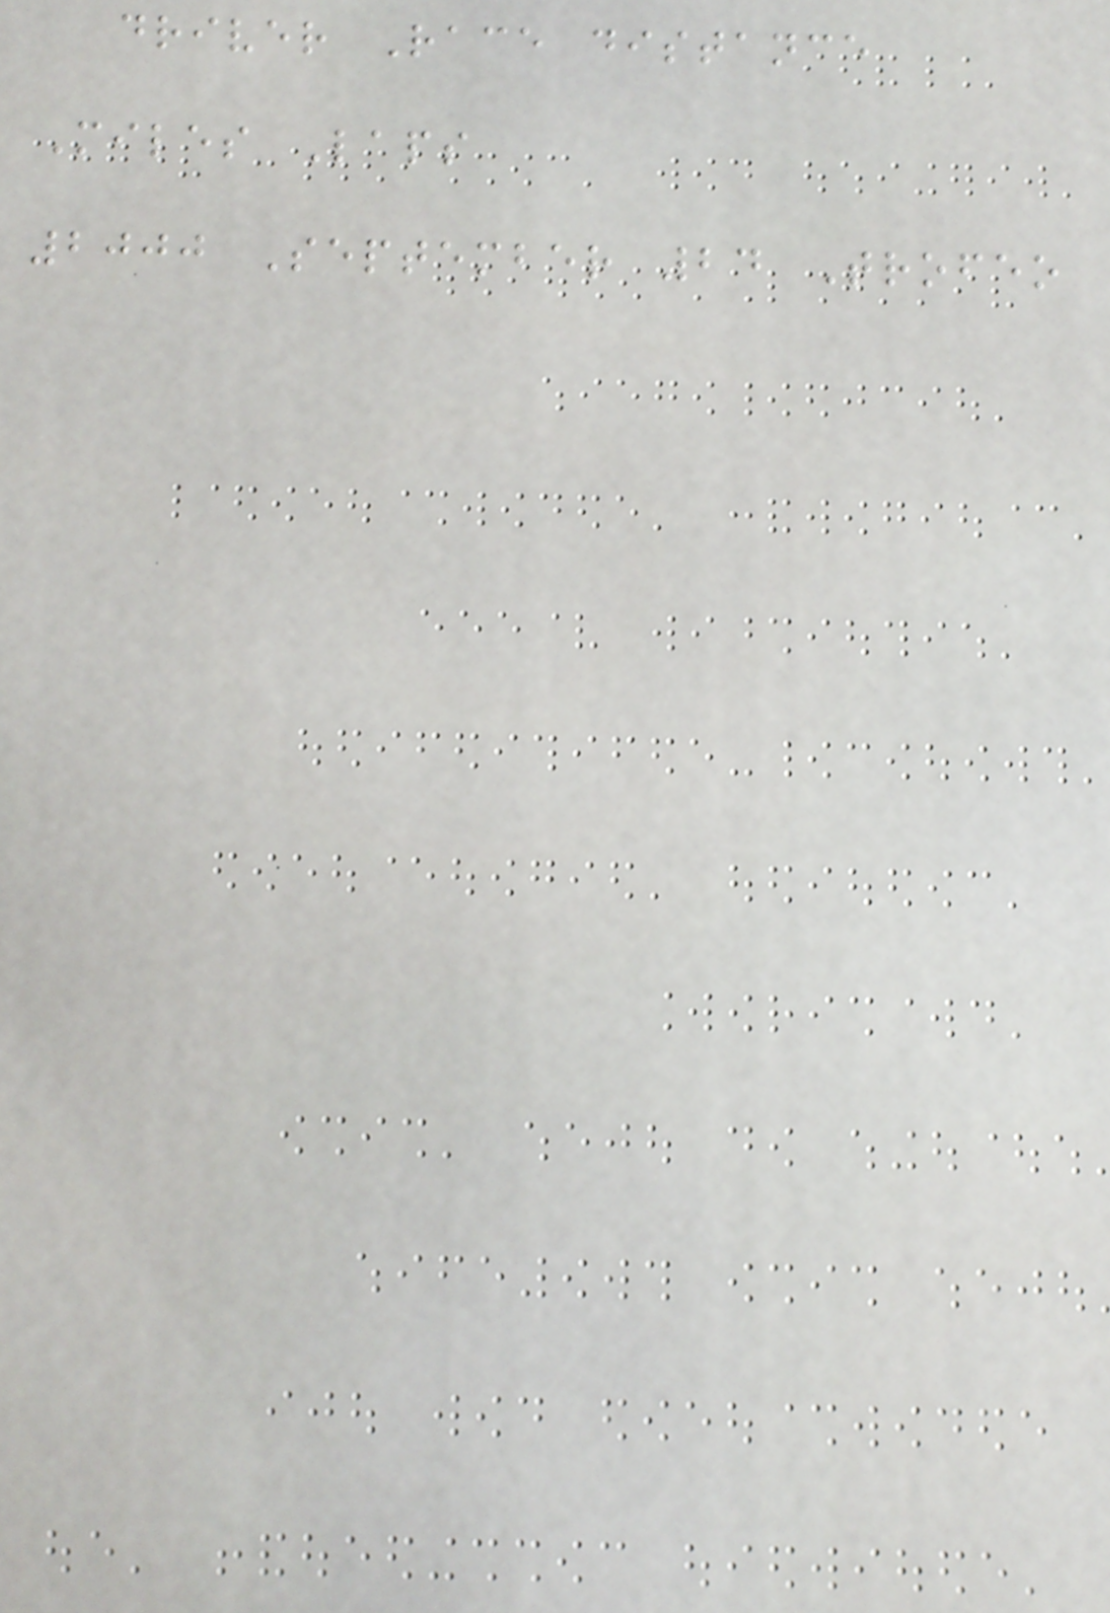driver Race distance
Miles Laps
2000 September 24 Trofeo
